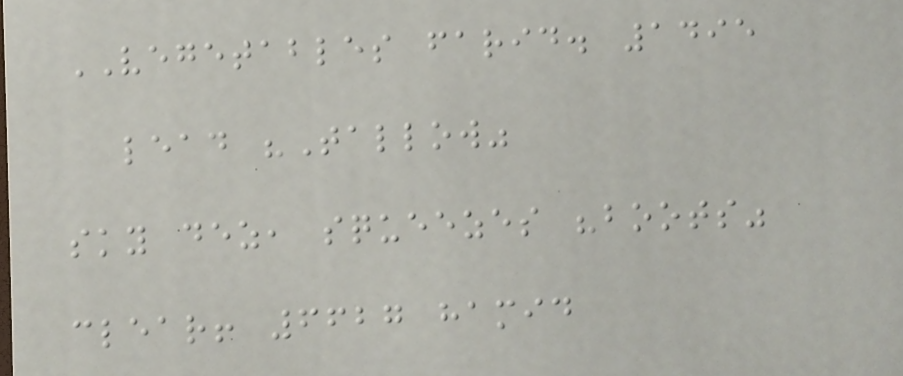VEGETABLES farid. 1495
lead "Tallow"
sky dez, squeezes "boots"
clear! 6627 hamid
